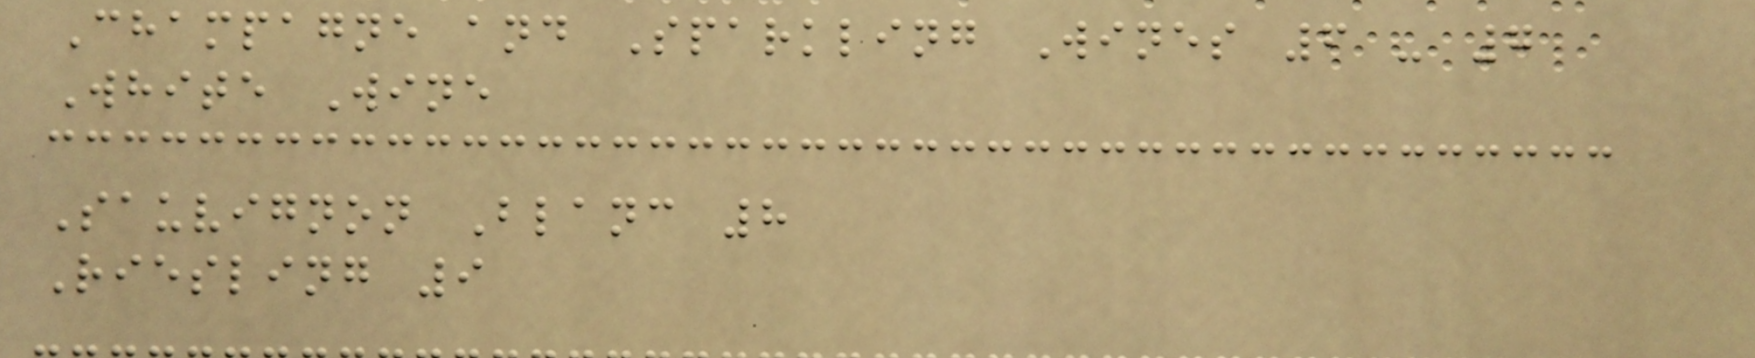Champagne and Sparkling Wines 6 - 7
White Wine
Sauvignon Blanc 8
Riesling 9
